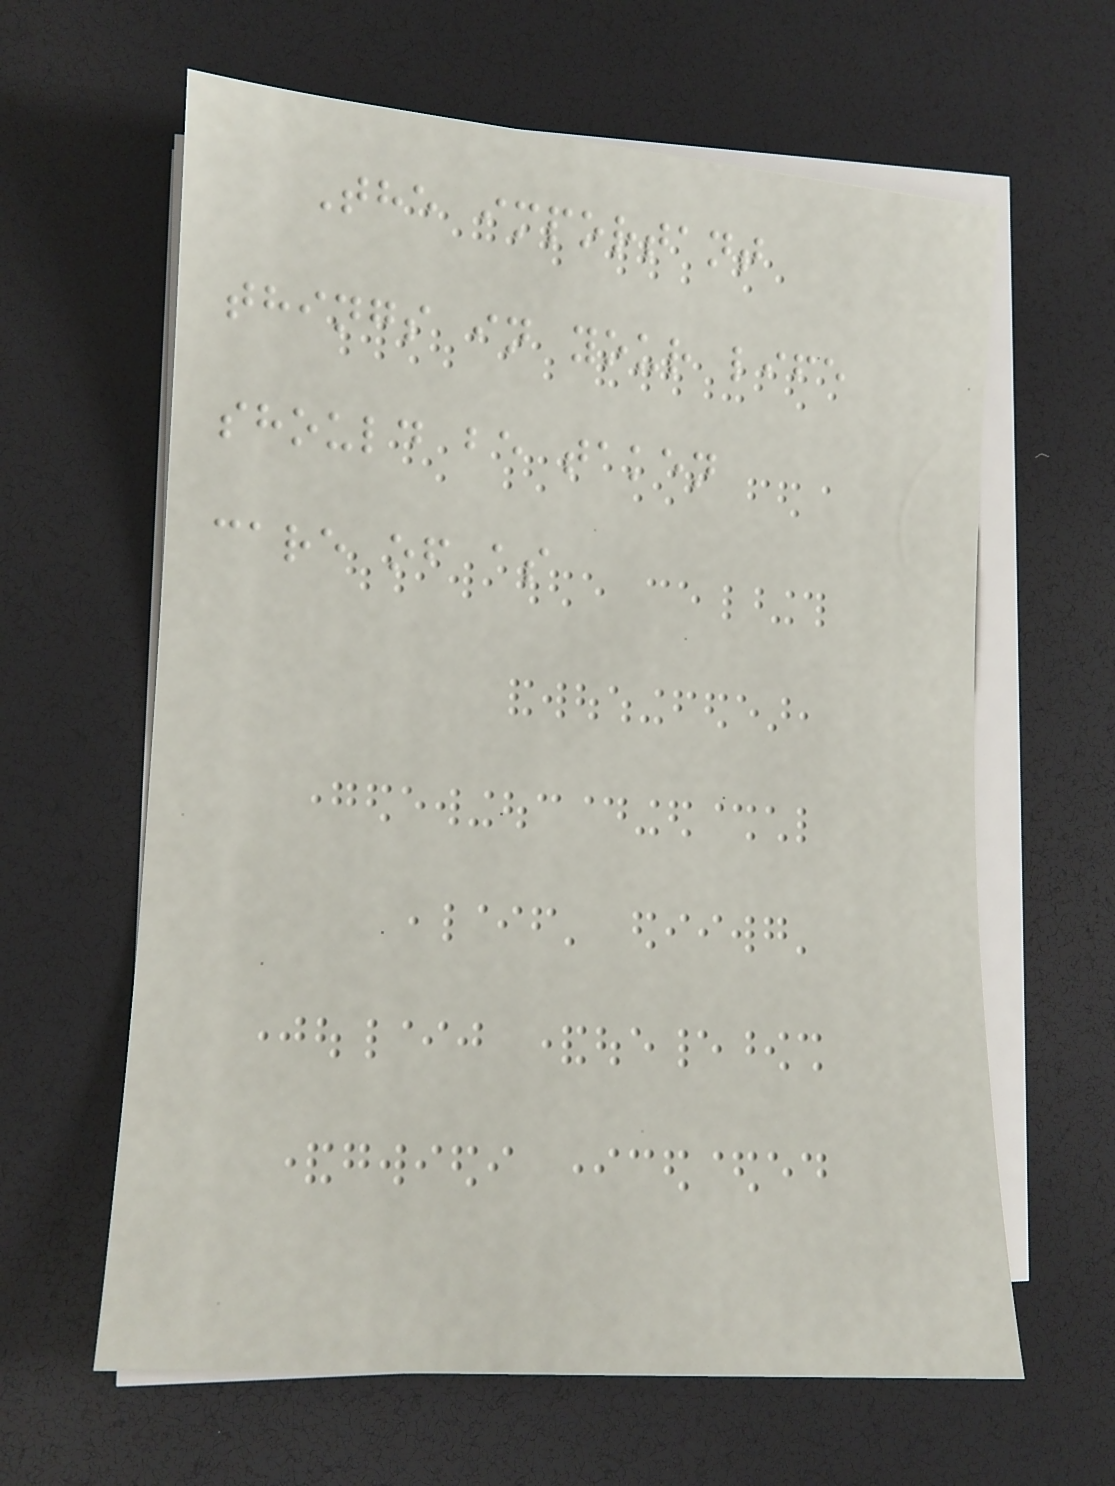The important
things in your life
should be taken
care of as
